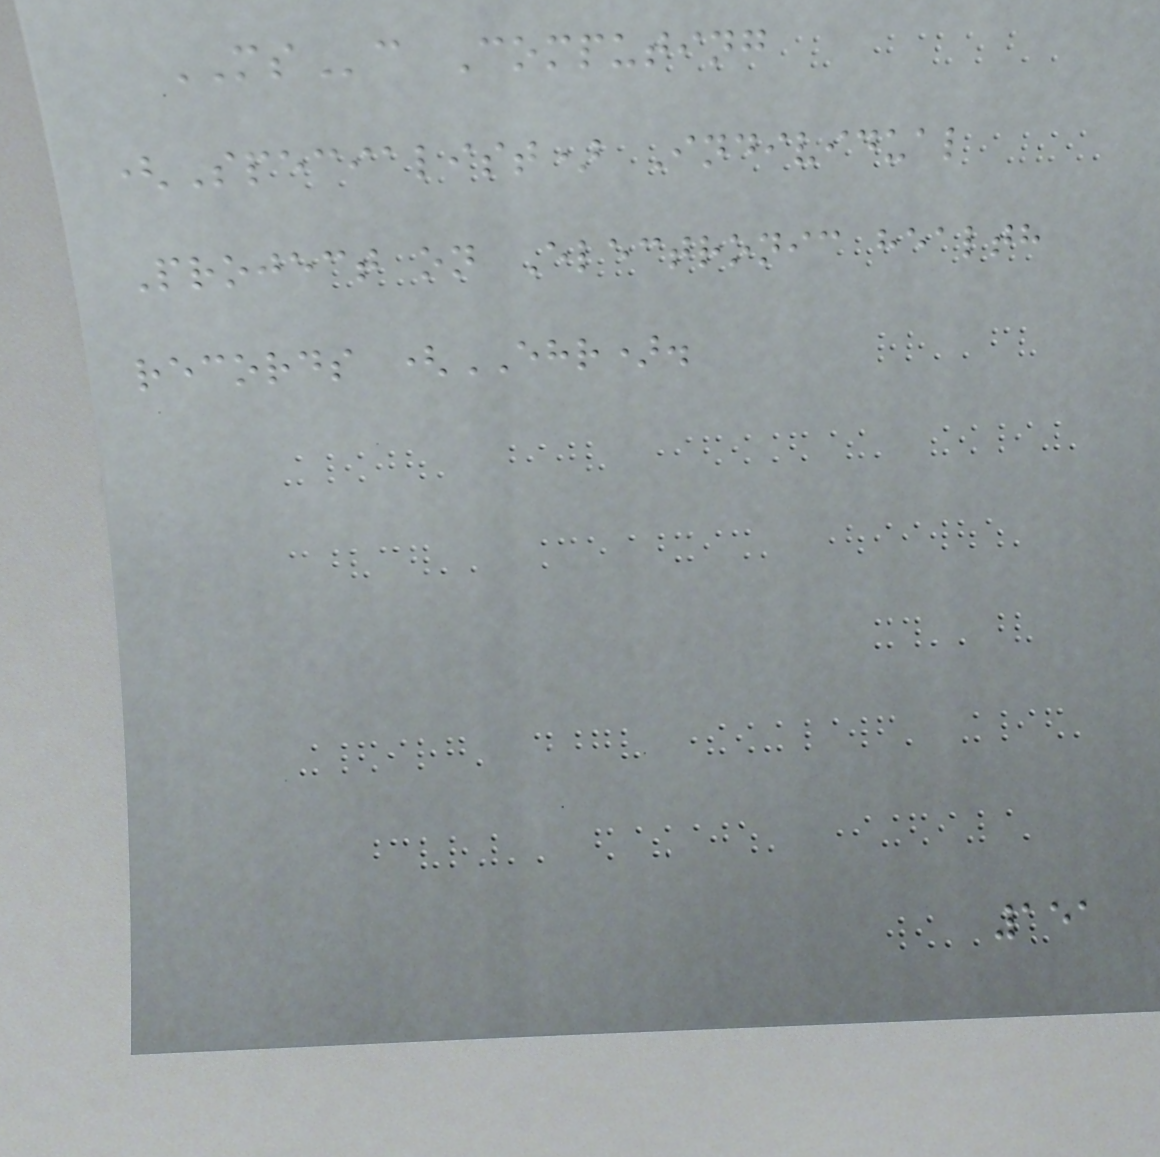MSc Computing
(Specialist) Individual
Project on Electronic health
records (EHR).
151
